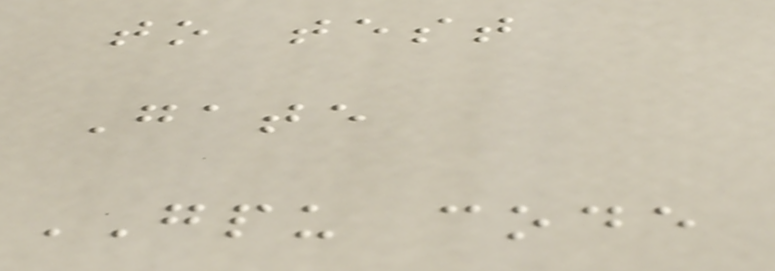to test
Gate
GPU code
